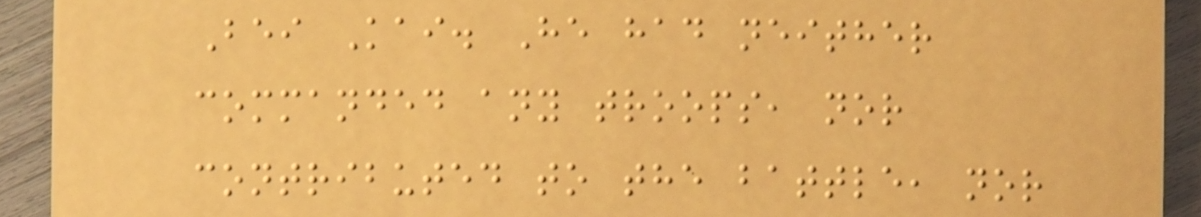Bei Kai. He had neither
commanded any troops, nor
contributed to the battle, nor
